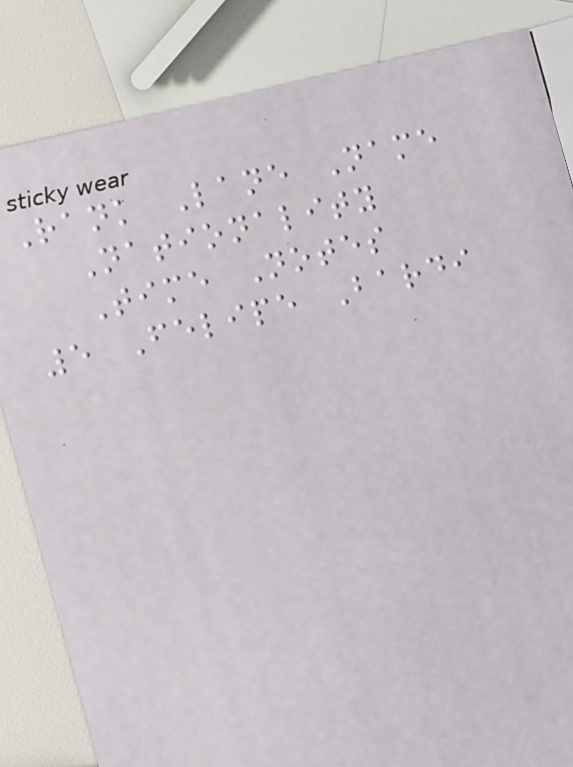Rank Lane Name
Nationality
Time Notes
5 Felipe Bardi
